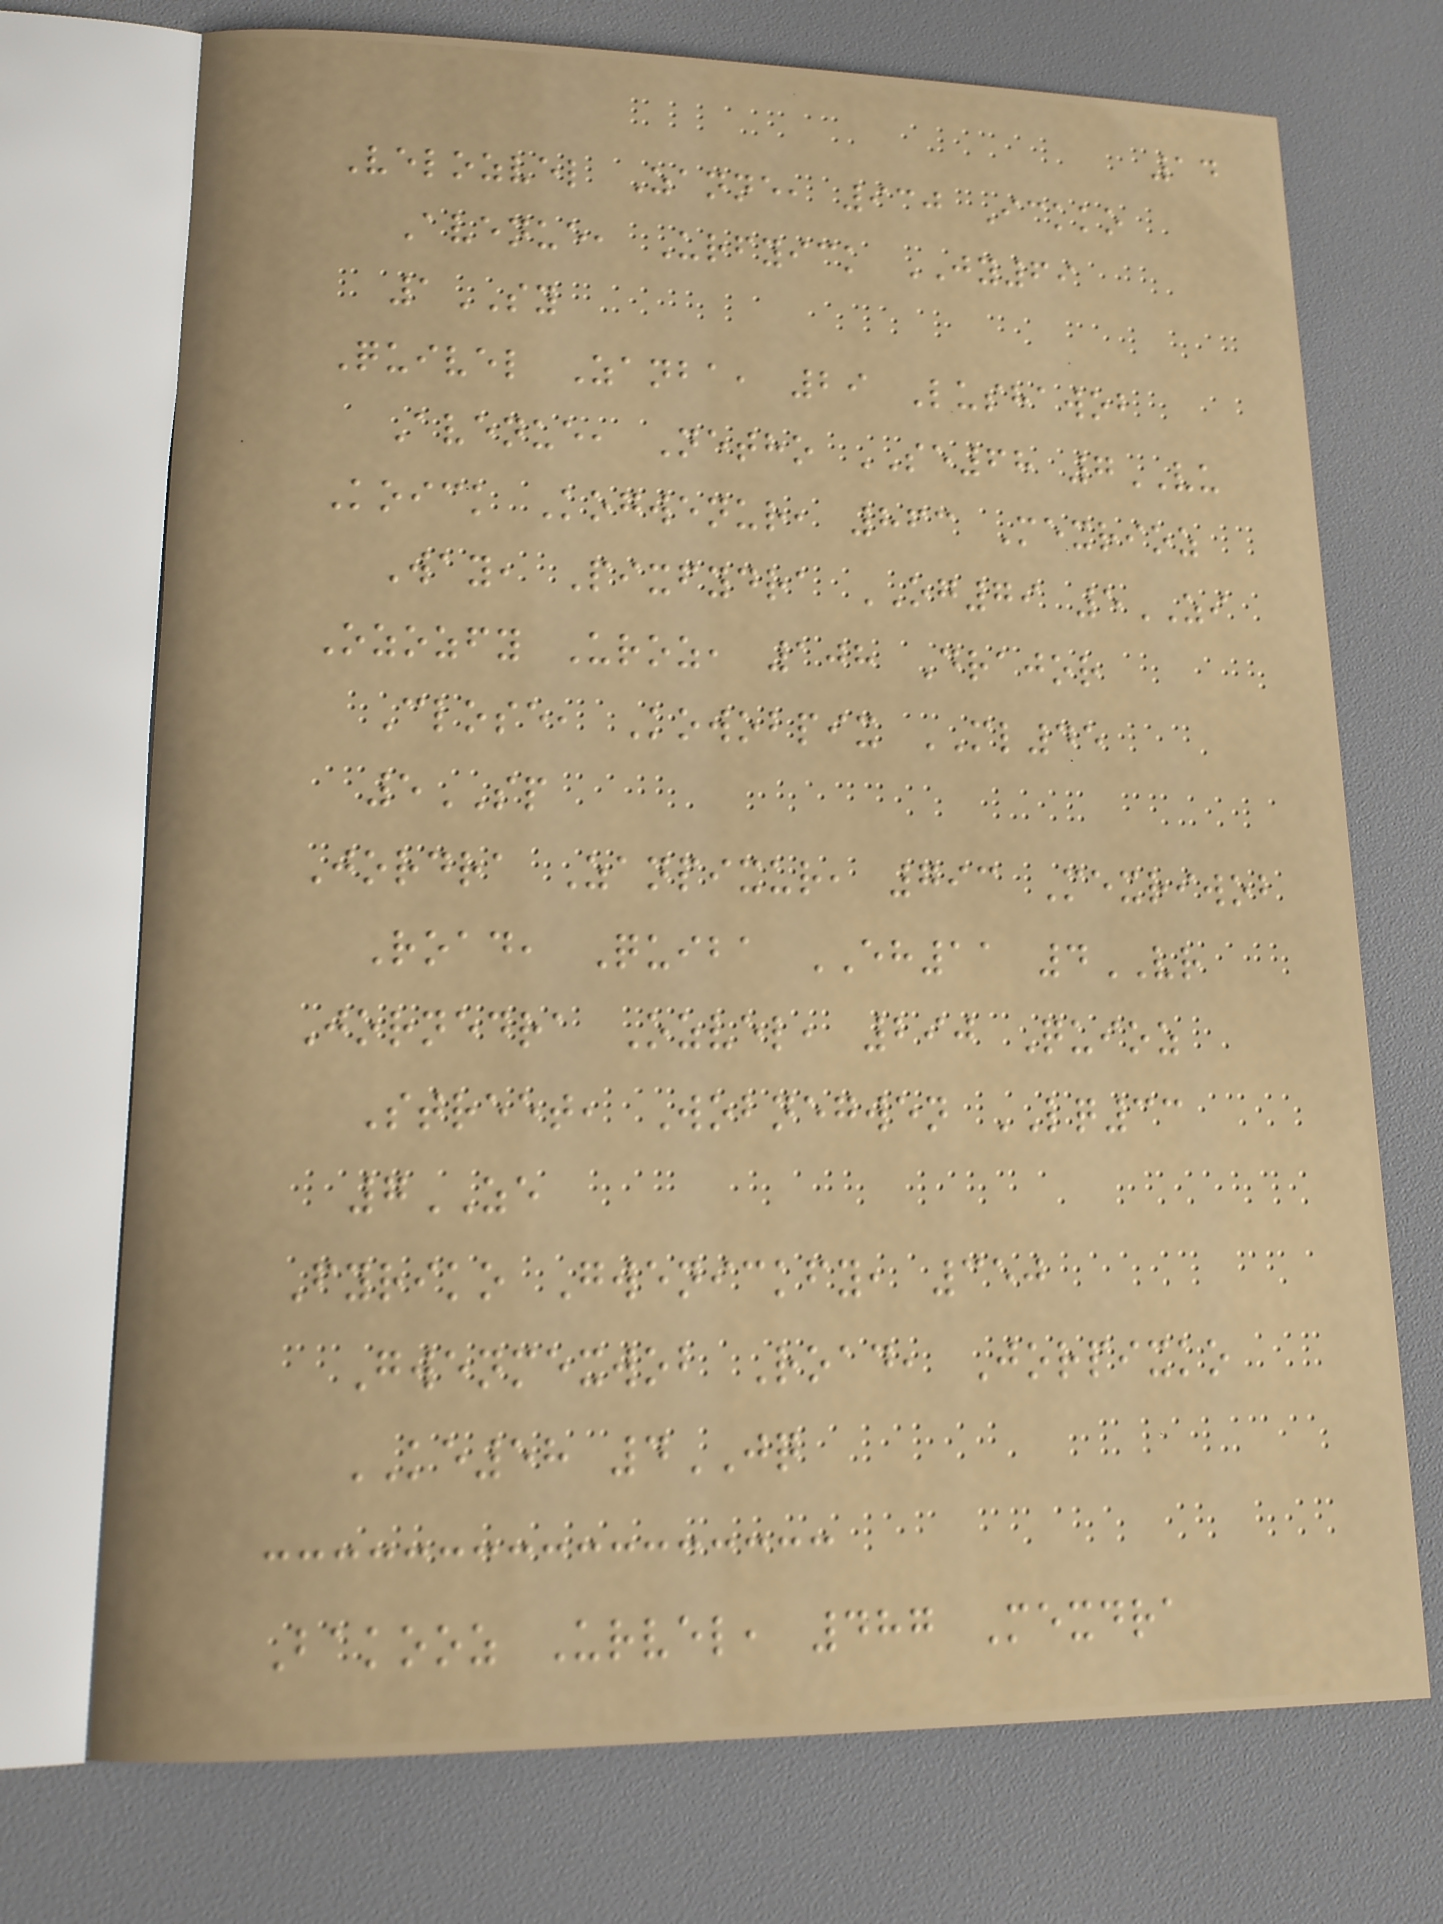14
Velozvel Zanne, 930 Ickko
Avenue, Urfyick JY69
1SY
Quivel Zanba, 29 Lushawob
Avenue, Netho SE68 7VU
Koick Kogwenur, 863 Mexrioz
Way, Pixfydra OG79 5ZI
Ozozfy Uroz, 108 Drajor
Close, Kowobpix ML45
5SP
Jordra Zanpixur, 793 Mexriwob
Road, Quiba EH11 4VR
Jornedra Ozvel, 290 Quioz
Street, Wobnegwen LQ33
7ZE
Fyriko Gwenickfy, 350
Gwenmexwob Road, Jorpixko
KE58 4JQ
Bakooz Urvel, 487 Mexdra
